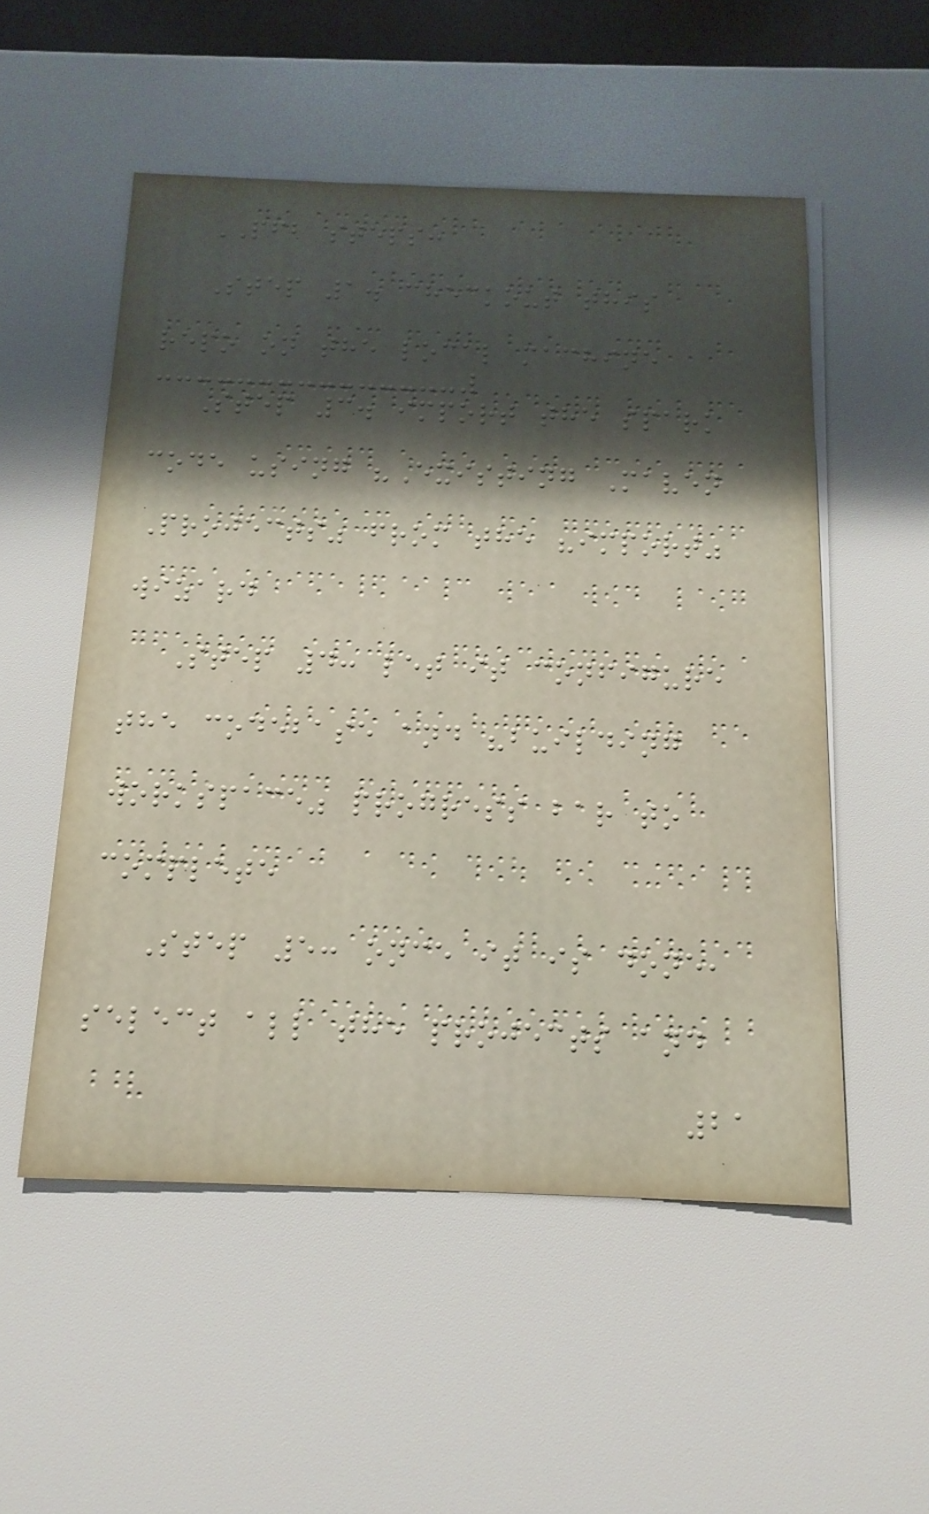PFB steps:
Step 1. checkout this
repo on the local machine
Step 3. import the spark
code using "Existing Maven
Projects" from the "import"
wizard
Step 4: let it configure
the codebase and "building
workspace" progress bar to
complete
Step 5: once it is done,
select all the projects and
21
